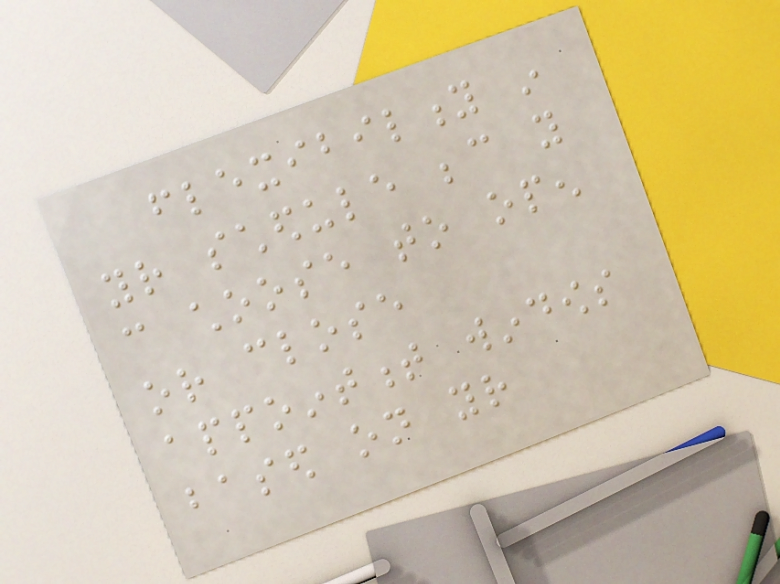flexibility in
your schedule because you
can choose to open
or close
appointment windows
based on your
